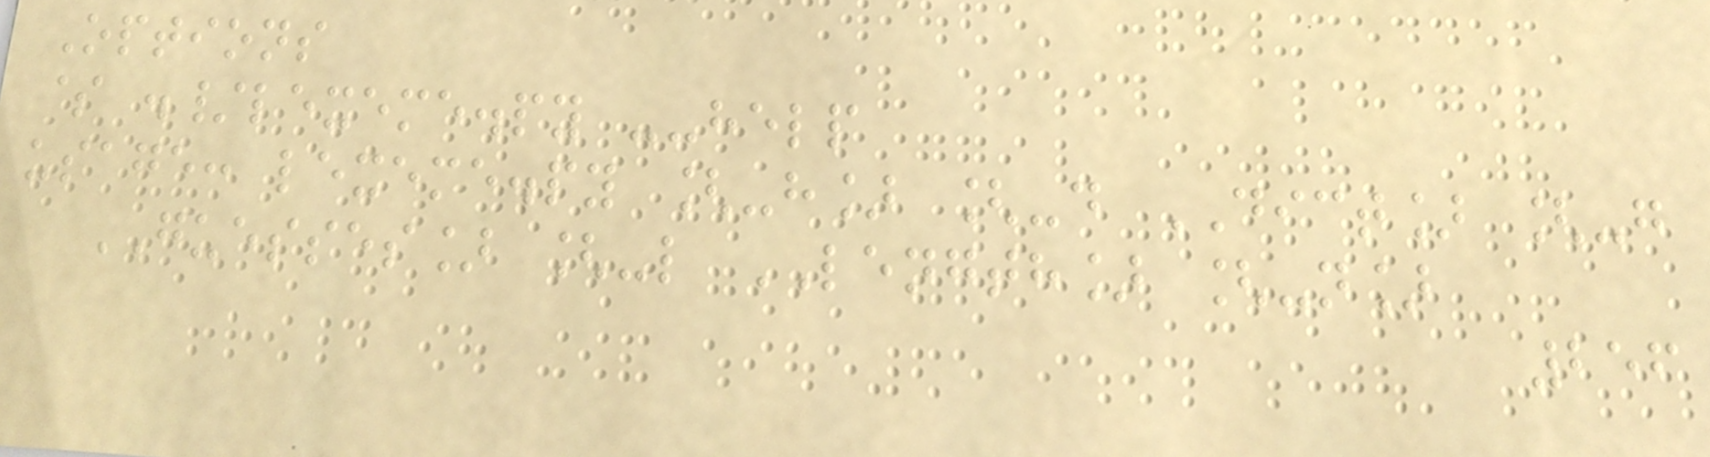Options
$ ./lexeme.py --help
usage: lexeme.py [-h] [-d DICT] [-g
GUESSES] [-l LENGTH] [-n]
256
